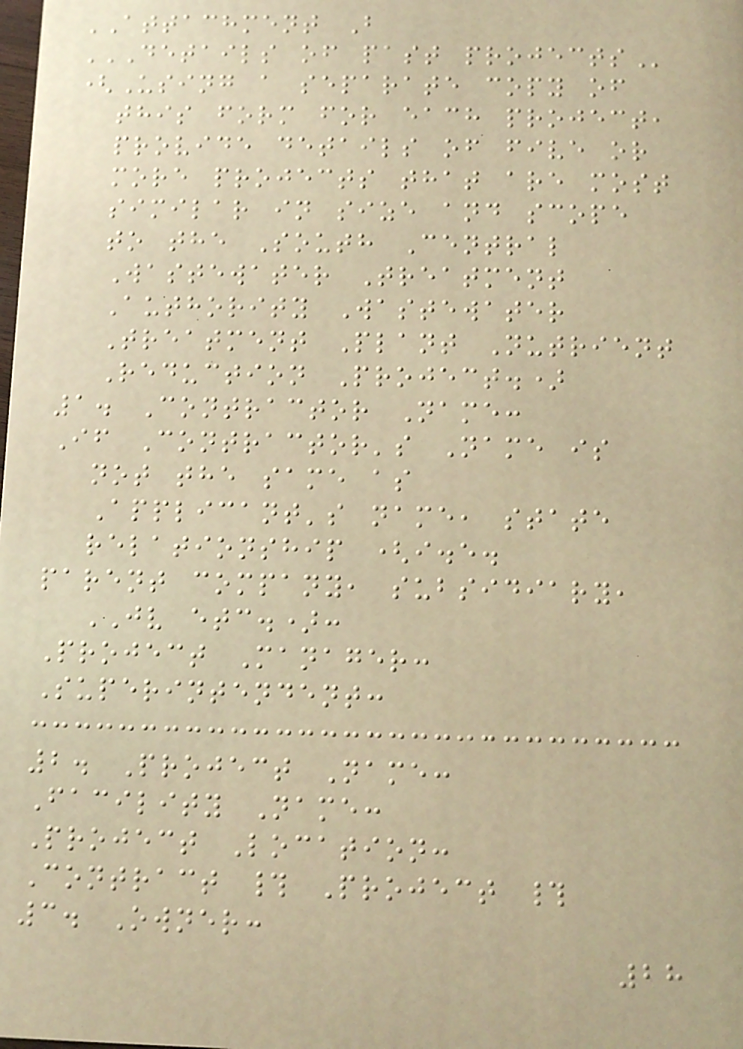ATTACHMENT B
DETAILS OF PAST PROJECTS
(Using a separate copy of
this form for each project,
provide details of five or
more projects that are most
similar in size and scope
to the South Central
Wastewater Treatment
Authority Wastewater
Treatment Plant Nutrient
Reduction Project.)
1. Contractor Name:
If Contractor's Name is
not the same as
Applicant's name, state
relationship (i.e.
parent company, subsidiary,
JV etc.):
Project Manager:
Superintendent:
2. Project Name:
Facility Name:
Project Location:
Contract # Project #
3. Owner:
28
